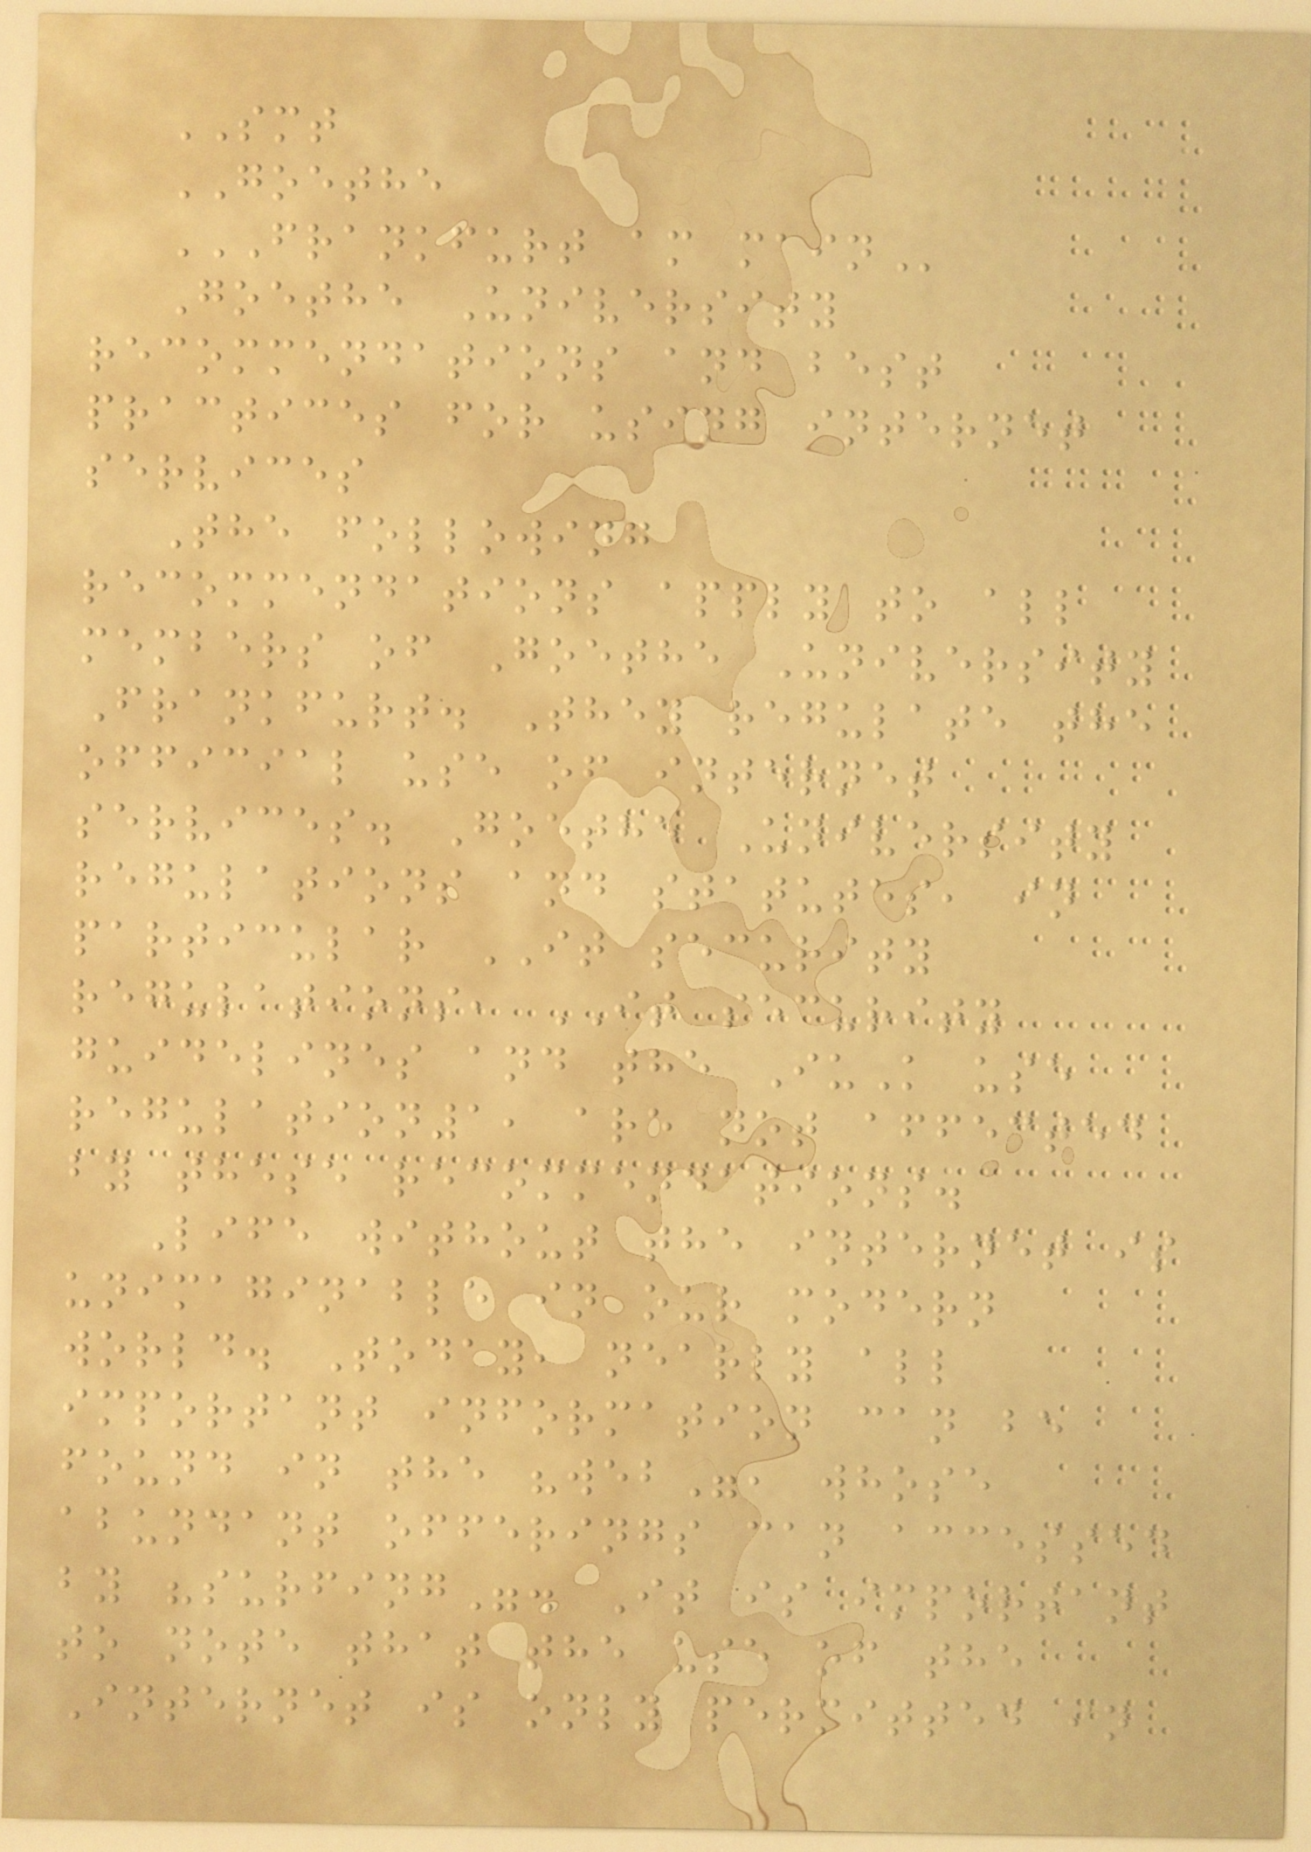SMT
GOETHE
FRANKFURT AM MAIN
Goethe University
recommendations and best
practices for using internet
services
The following
recommendations apply to all
members of Goethe University
Frankfurt. They regulate the
official use of internet
services. Goethe University
regulations and statutes, in
particular IT security
regulations, IT security
guidelines and the IuK use
regulation1, are not affected
by these recommendations.
Life without the internet is
unimaginable in our modern
world. Today, nearly all
important information can be
found in the "web", whose
abundant offerings can accessed
by "surfing". It is important
to note that the use of the
Internet is only permitted in
